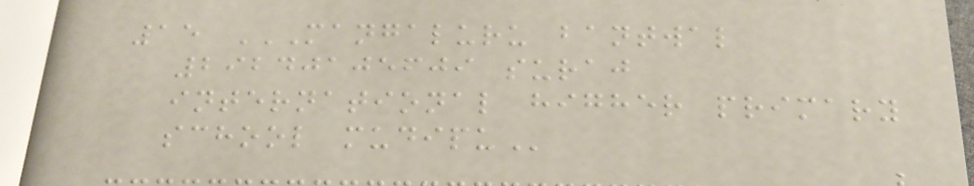15 MANGALURU BANTWAL
29240105609 SURAJ
INTERNATIONAL HIGHER PRIMARY
SCHOOL MUDIPU
